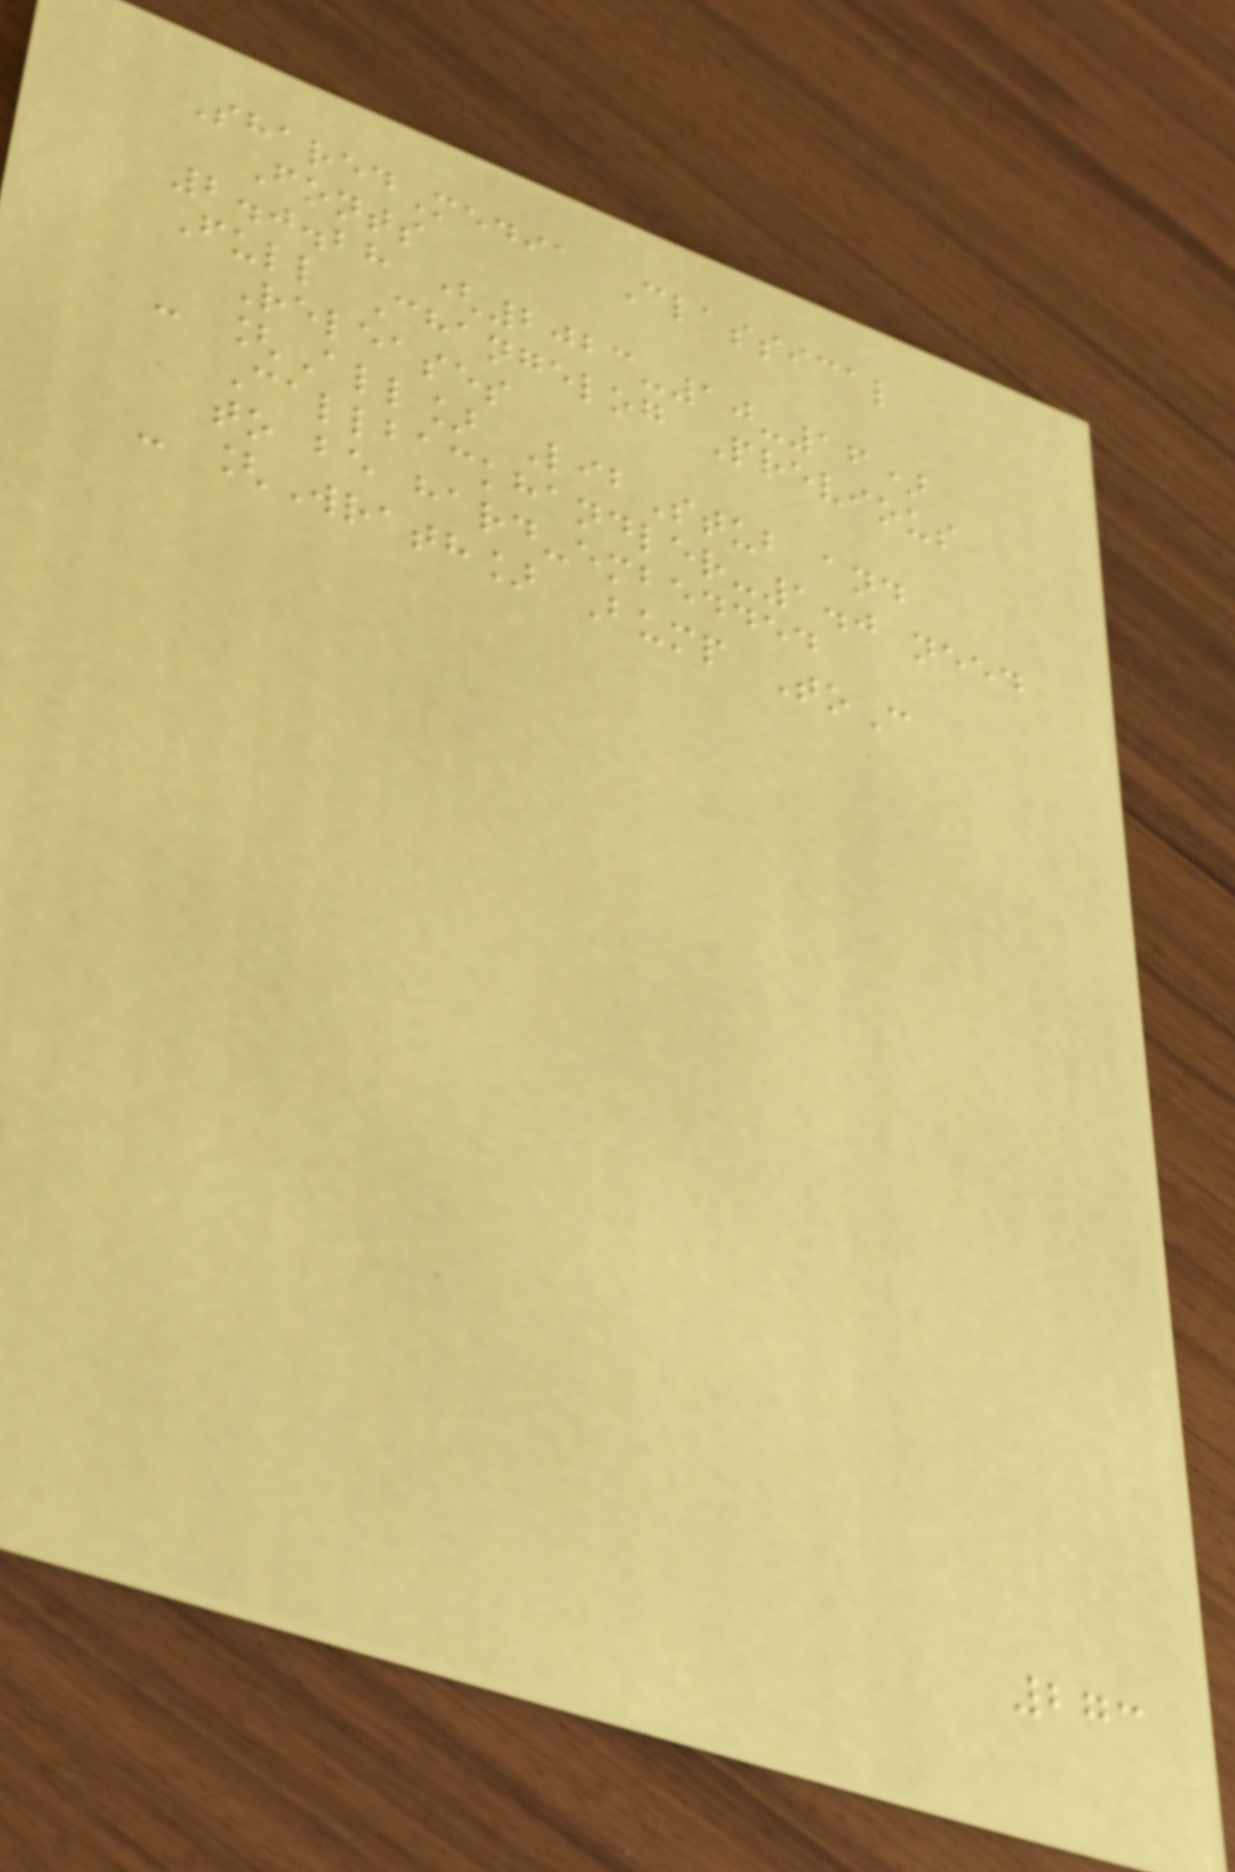SharedMedia Classical
Fonts
2.0.28 (2023-10-16)
Full Changelog Previous
Releases
- [All] LibStub and
Callbackhandler-1.0 need
to be hard-embedded
- [Wrath] Bump ToC
273
